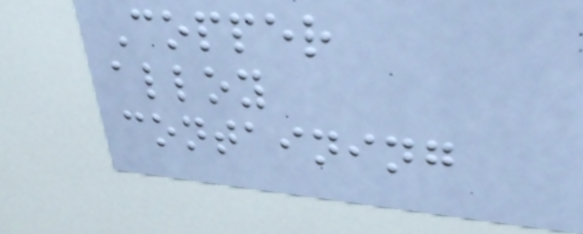Copper
alloy
containing
